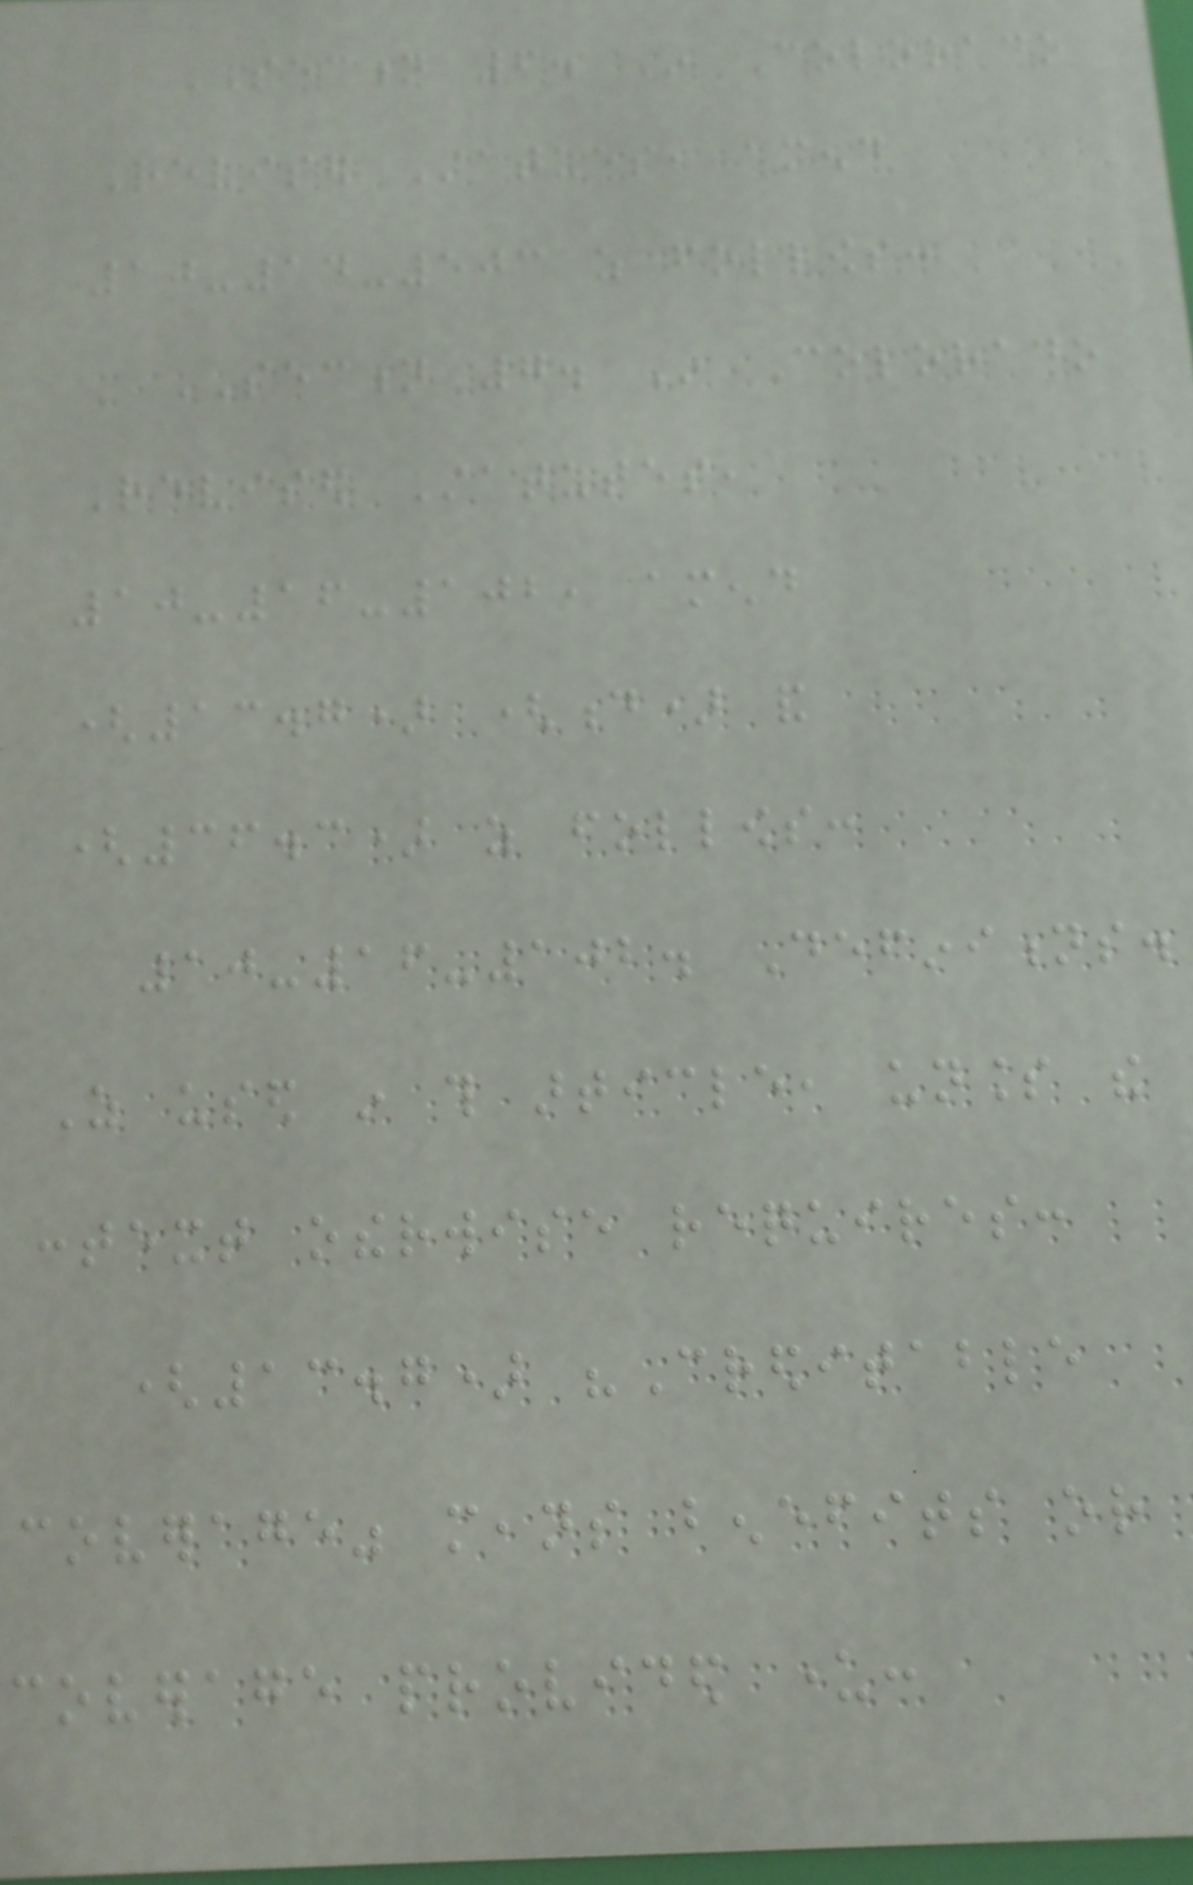SECTION 6. In Colorado
Revised Statues, amend
10-14-503 as follows:
SECTION 7. In Colorado
Revised Statutes,
10-16-102, amend
(13.7) (d) and
(36.3) as follows:
10-16-102. Definitions.
As used in this article, unless the
context otherwise requires:
(13.7) "Creditable
coverage" means benefits or
coverage provided under:
